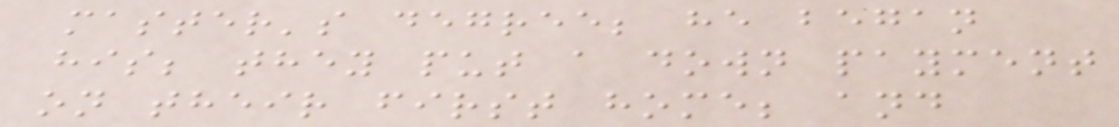master's degree; he began
his; they put a down payment
on their first home; and
